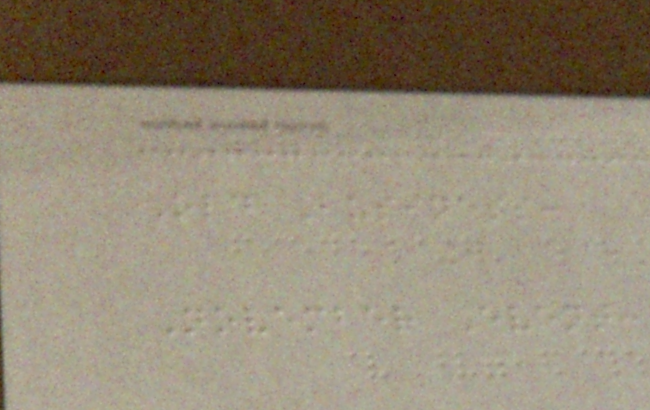Old Business:
November Event:
